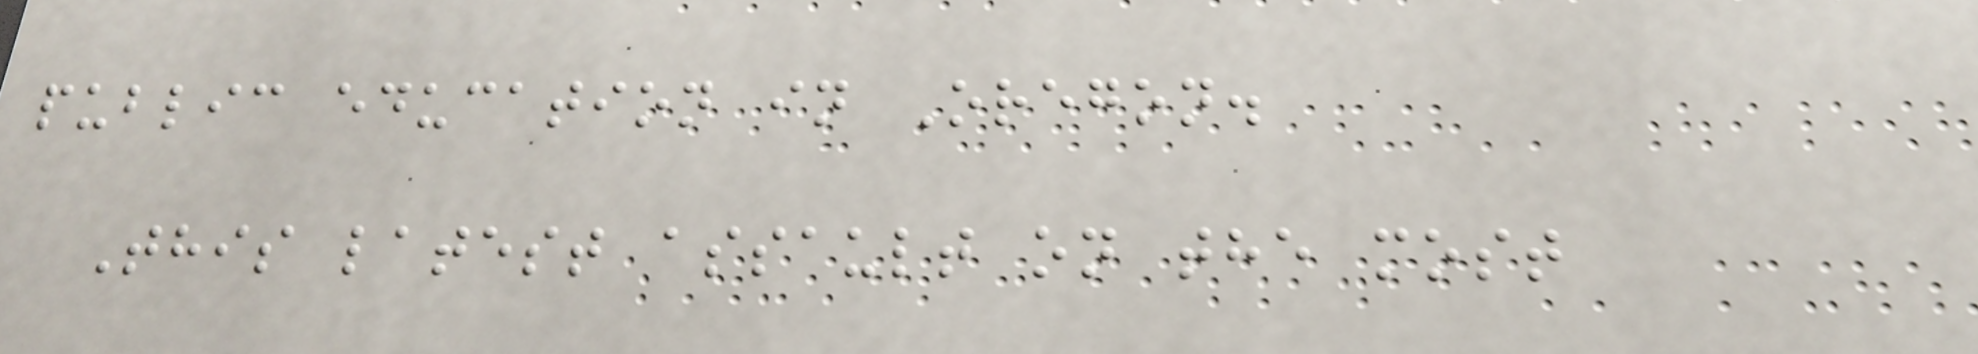public education in Oregon.
This latest assault on the most
